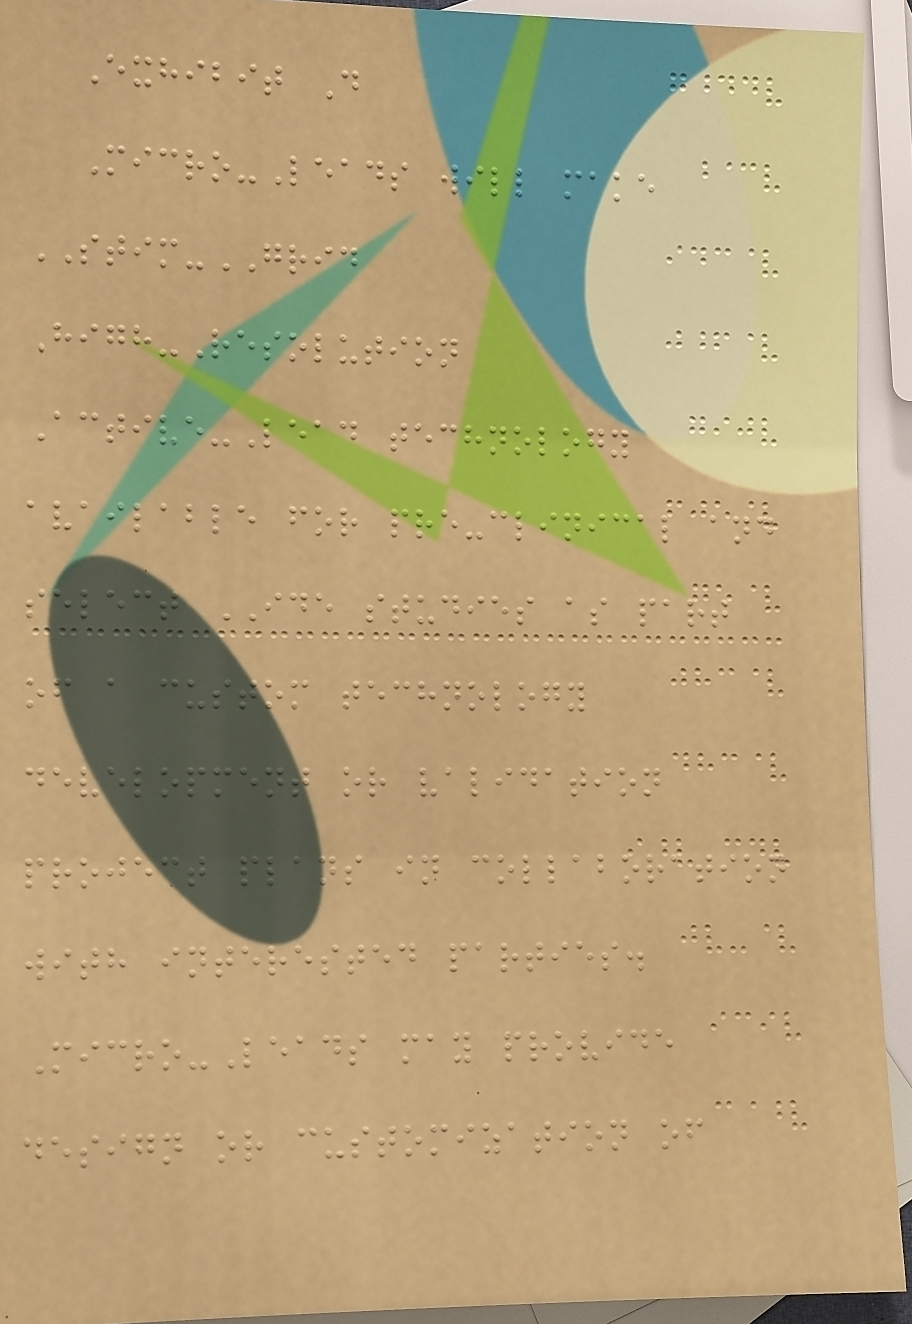Exhibit D
Micro-Leads will make
STIM-GRID
High-Resolution
Active-Lead technology
available for pre-clinical and
select IDE studies as part
of a custom technology
development or validation
project plans in collaboration
with interested parties.
Micro-Leads may provide
design or customization of
